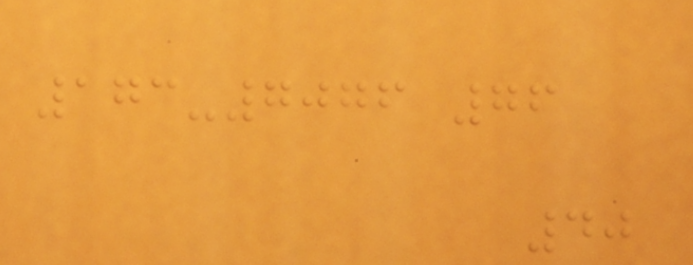173-7076 76
40
